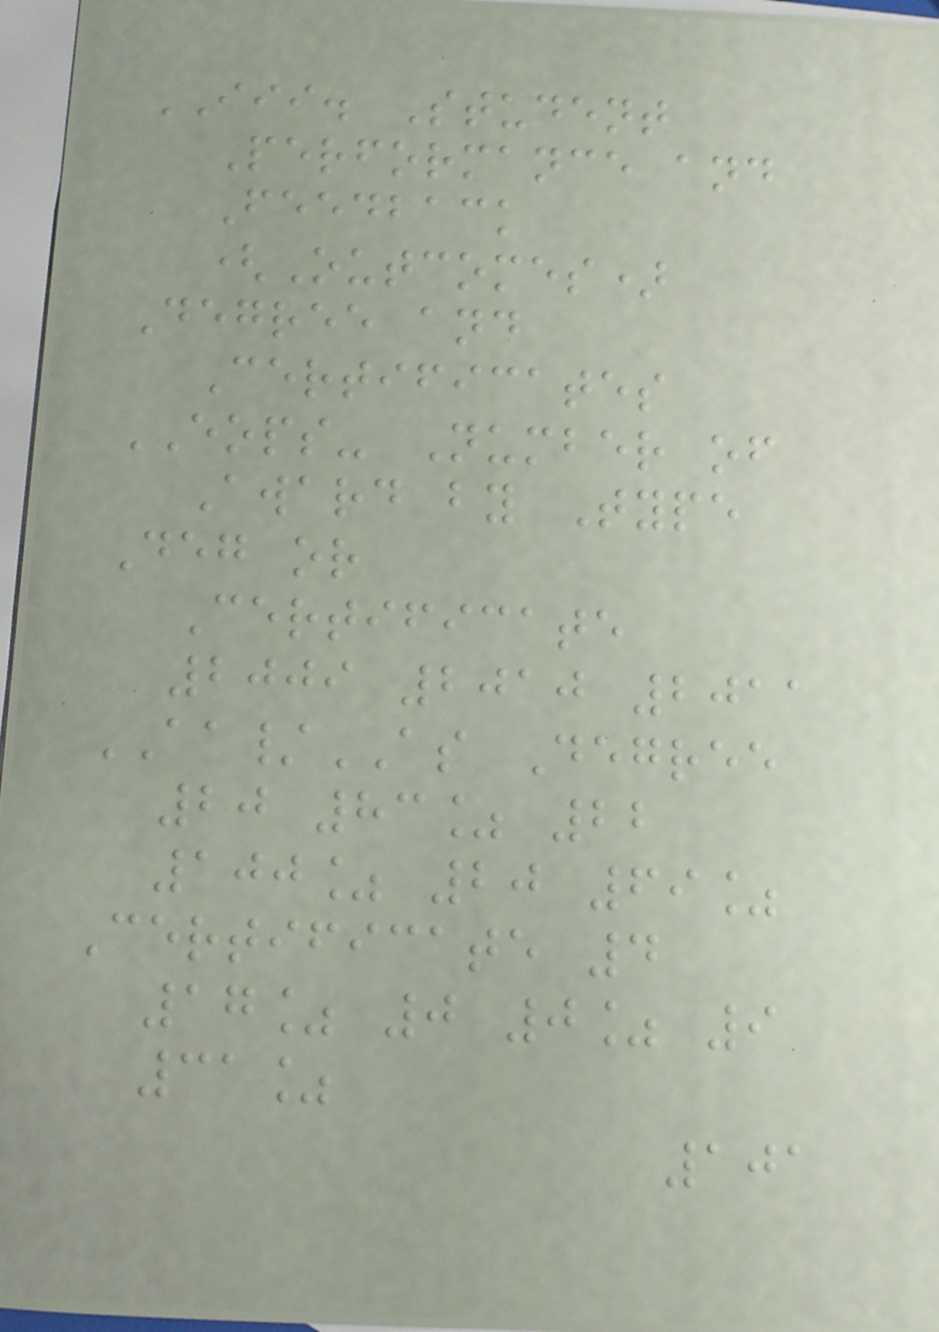III. Student
Performance and
Feedback
(Outcomes)
Degree and
Certificates
EOPS- Number of
Award by Type
Deg or
Certificate
2009 2010 2011
AA/AS Degree
20 83% 22
100% 20 69%
Certificate 4
17% 0 0% 9
31%
101
